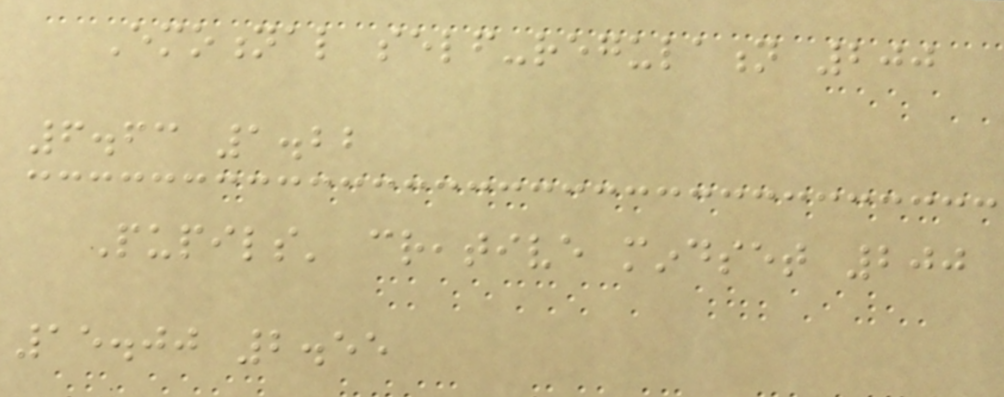Emotional self-regulation 200
6.63 1.22
Pupils' creative mindset 200
15.00 2.55
